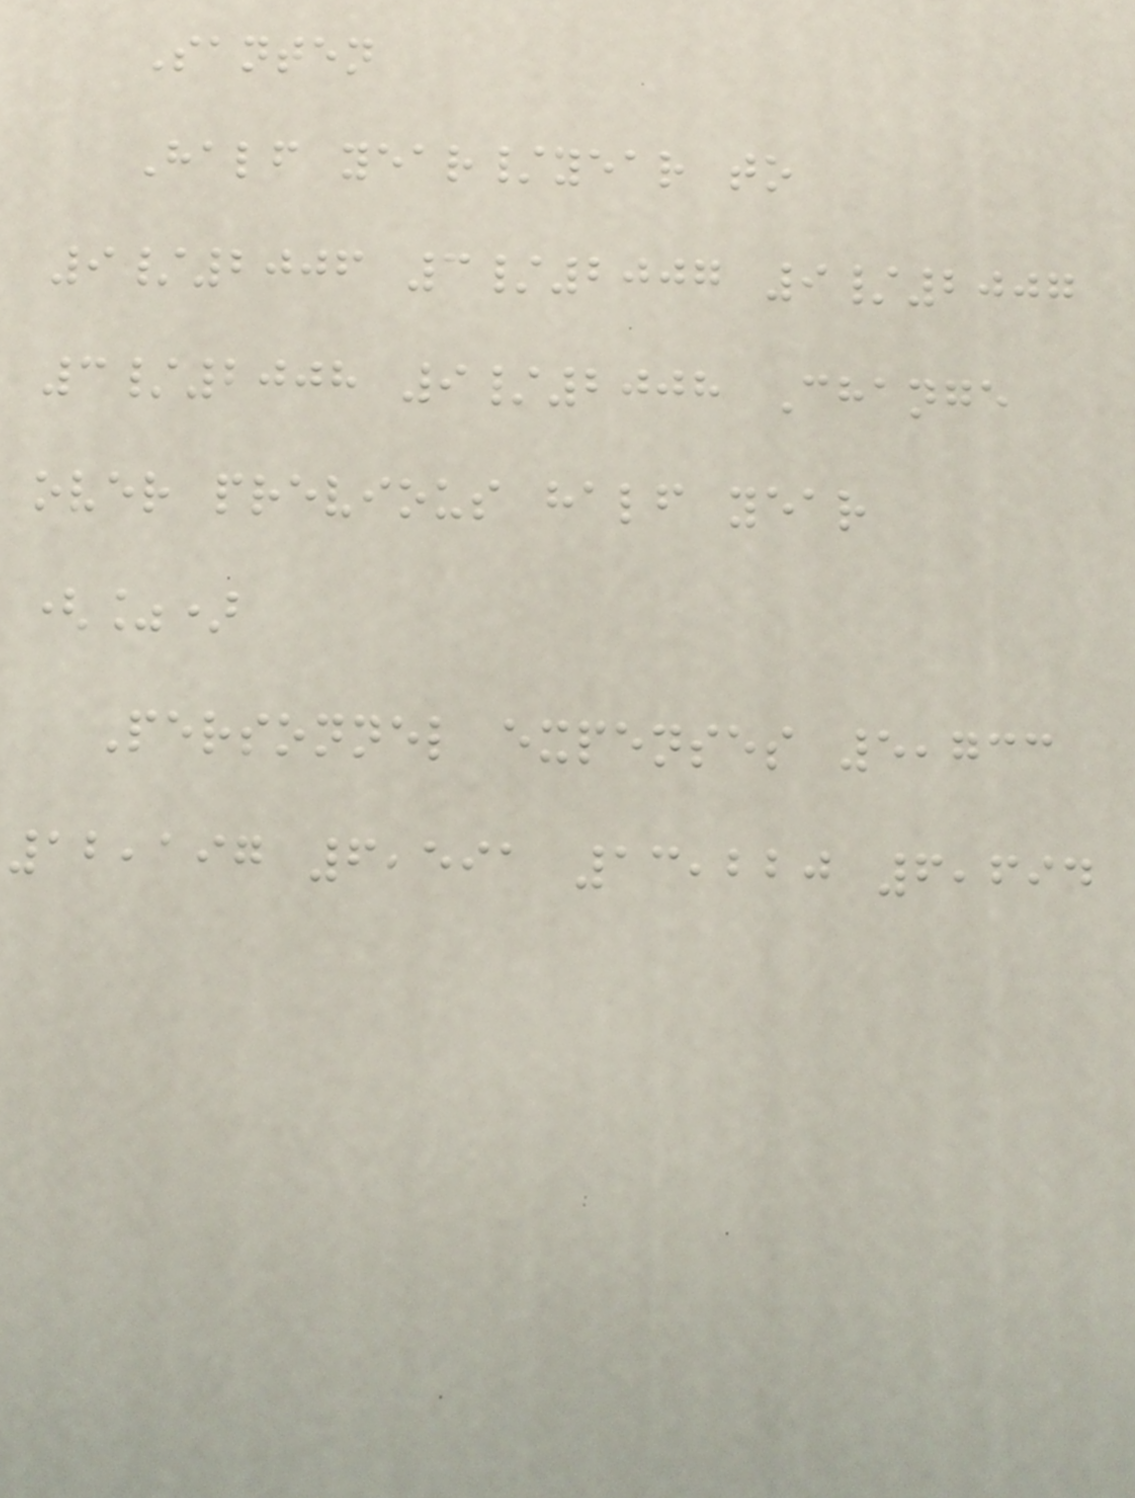Santen
Half year/year to
9/2006 3/2007 9/2007
3/2008 9/2008 Change
over previous half year
(%)
Personnel expenses 5,733
12,197 6,591 13,220 6,694
